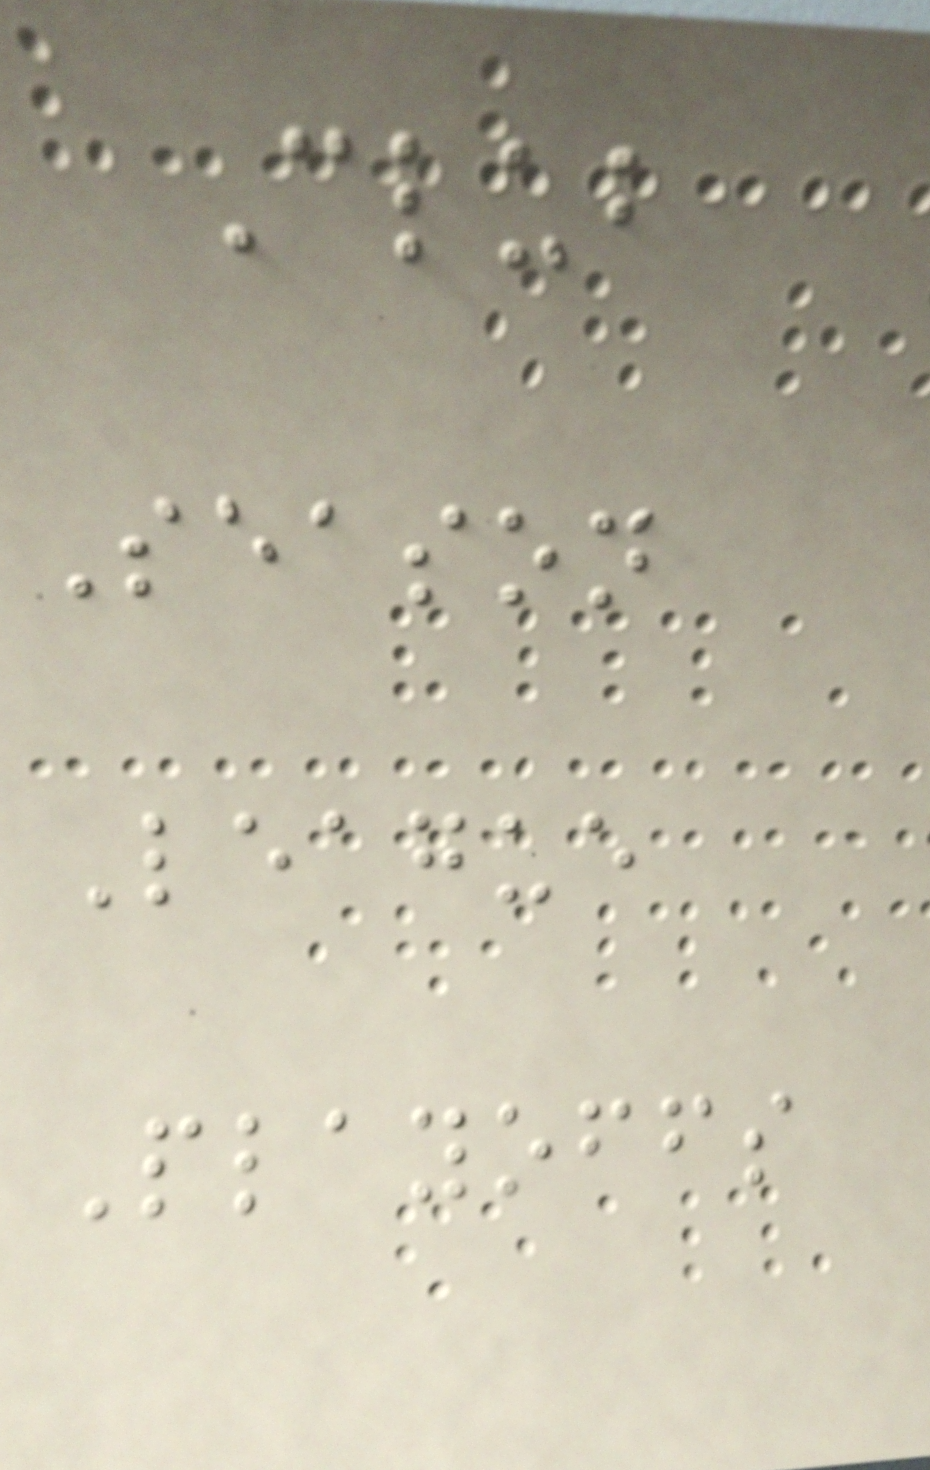Club
Season
League
Playoffs
